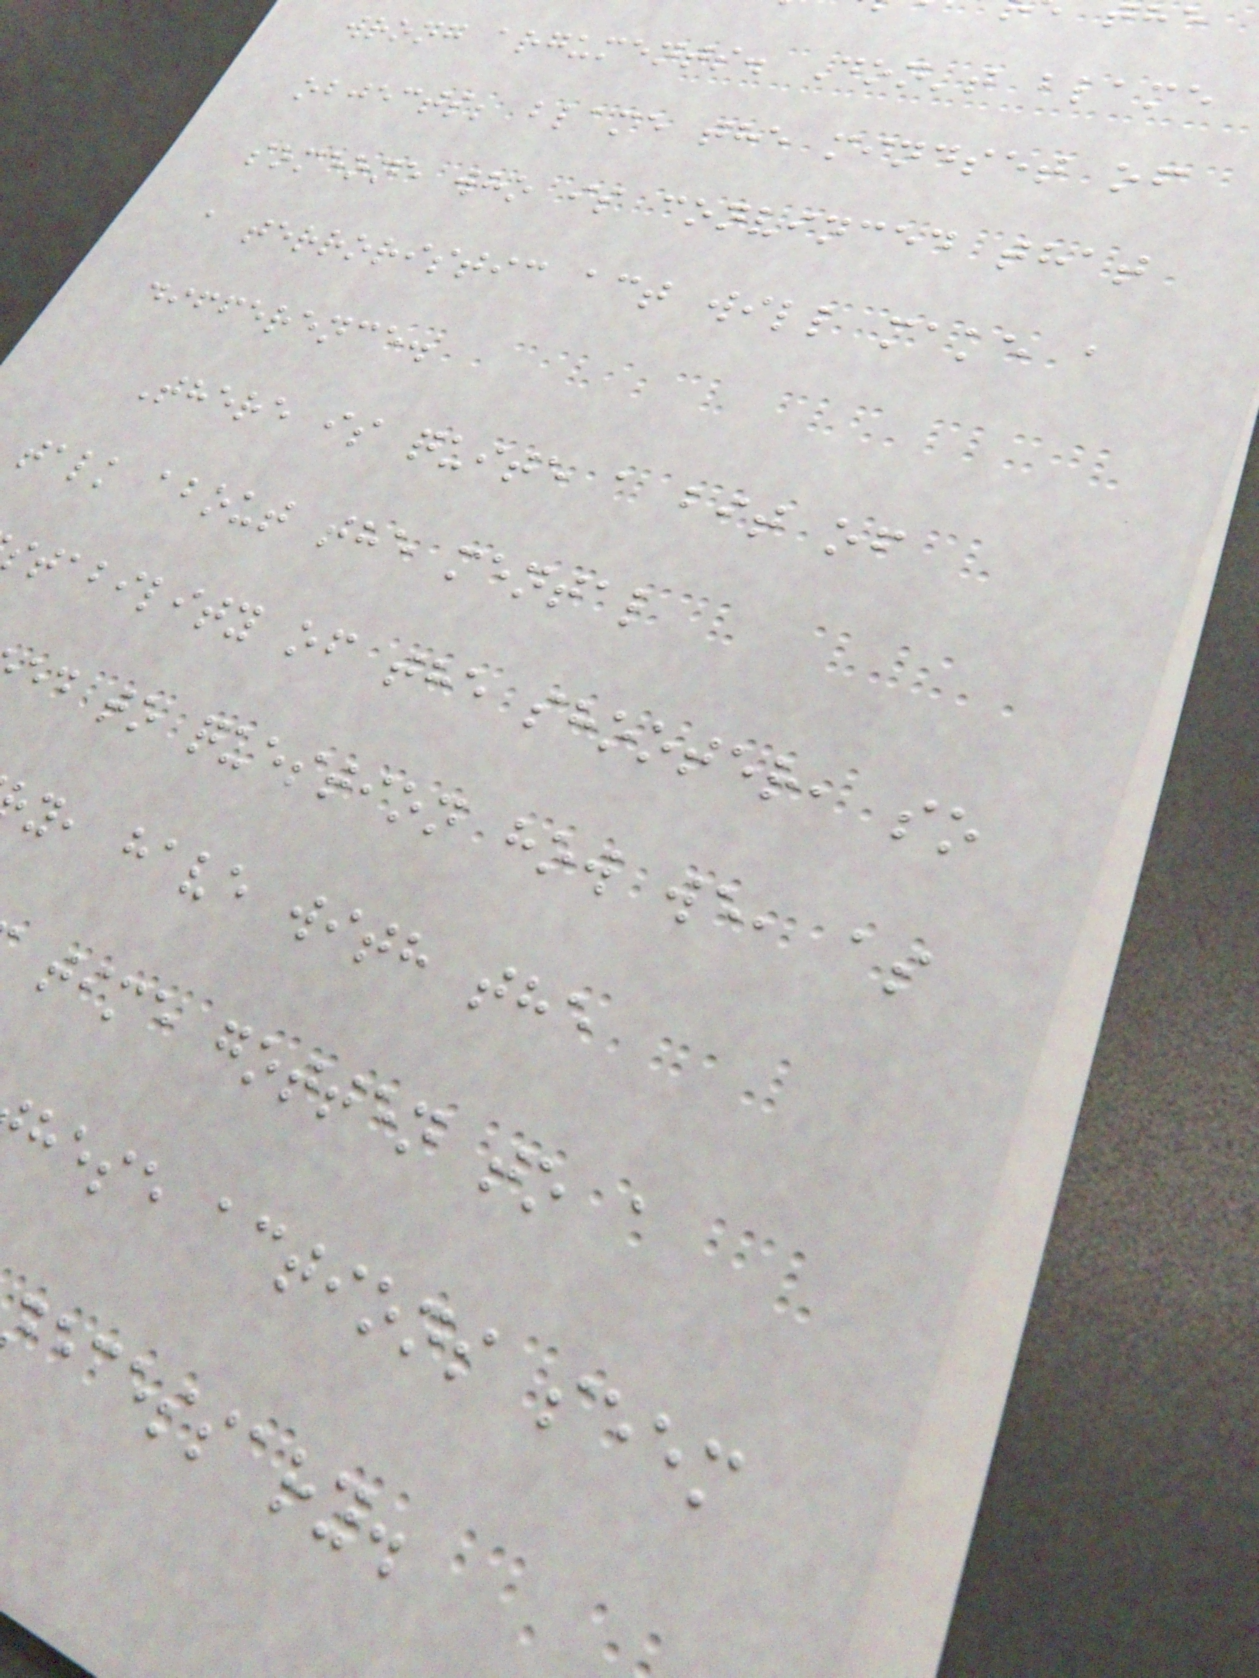wrong arguments. Don't blame
objects; blame the mindset of
someone who is convinced that
a terroristic act will make a
difference.
There is quite a bit of
talk about the mental
stability of the shooter, so
ed to question how we, as
y, have with the
time gotten to a
hese actions seem
ecessary.
